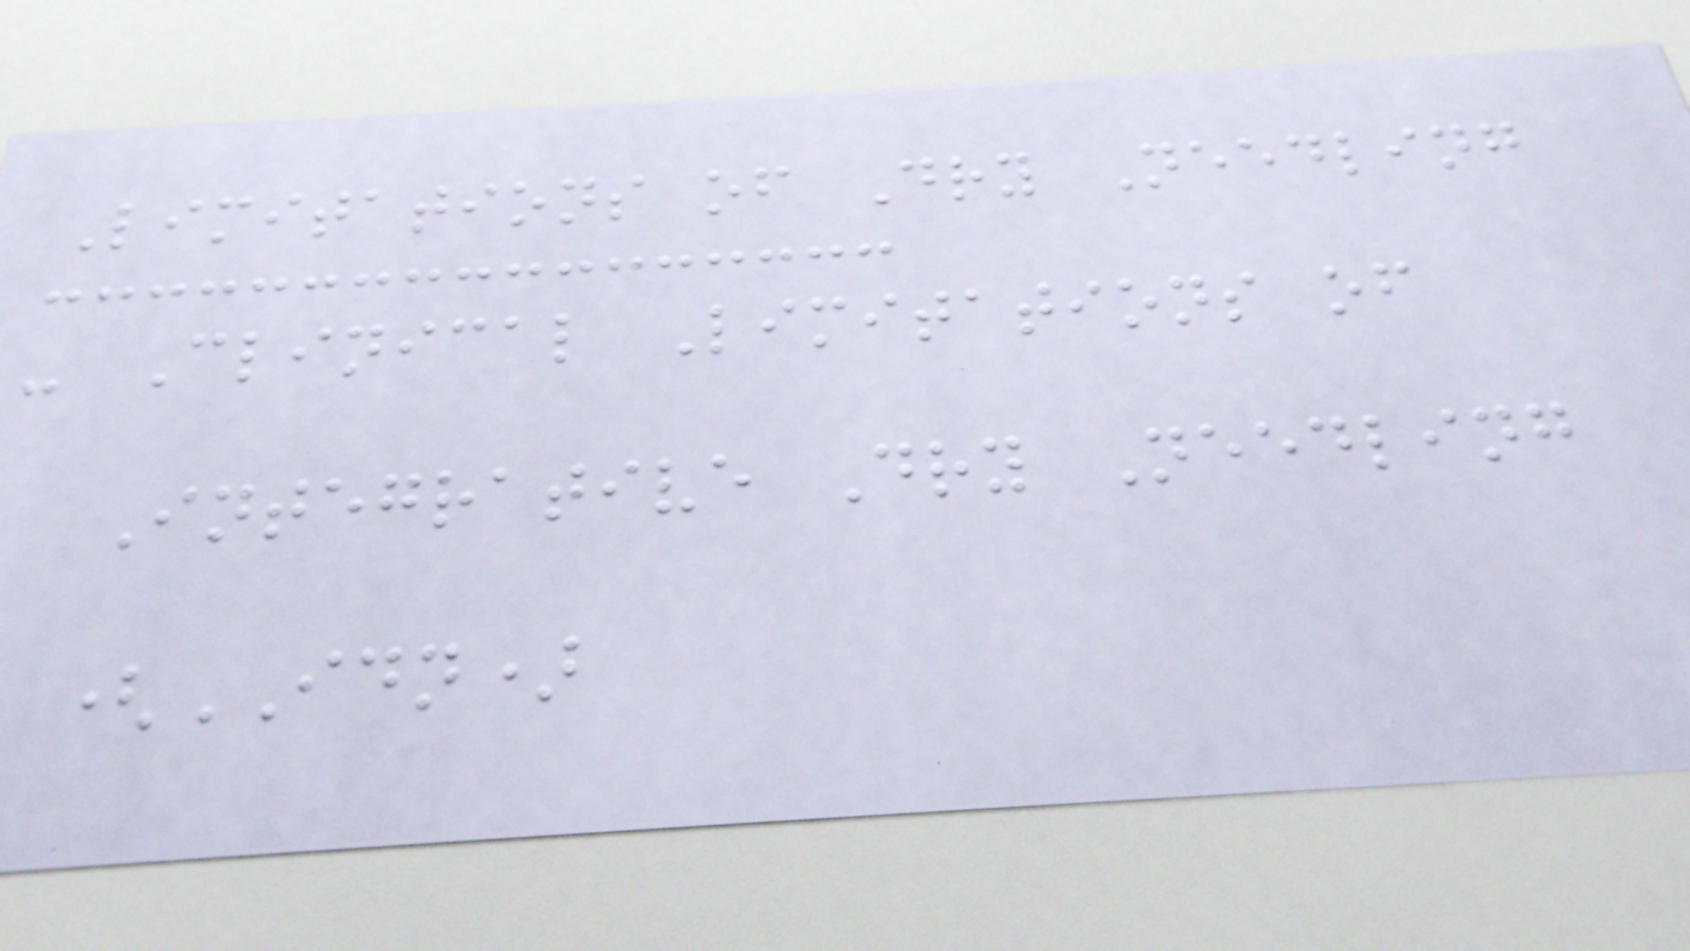Limitations of Dry Needling
- Clinical Limitations of
Integrative Dry Needling
(IDN)
